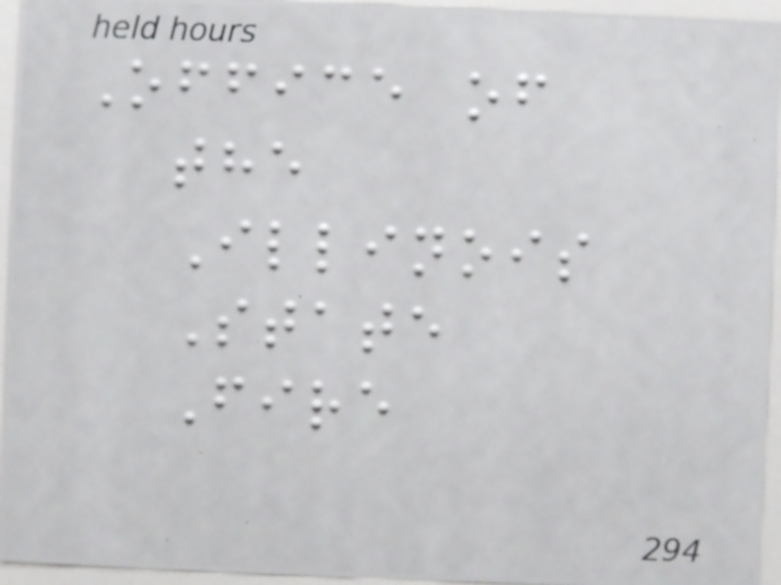Office of
the
Illinois
State
Fire
